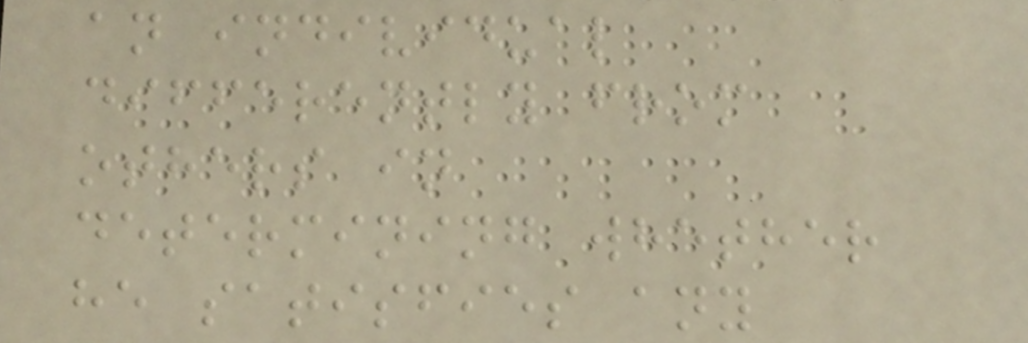an individual
differently from
others in
determining whether
he satisfies any
